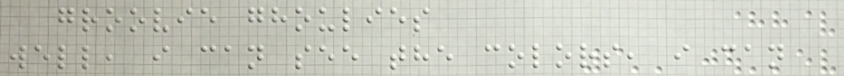groovie ghoulies
well, i can see the colors, i can
